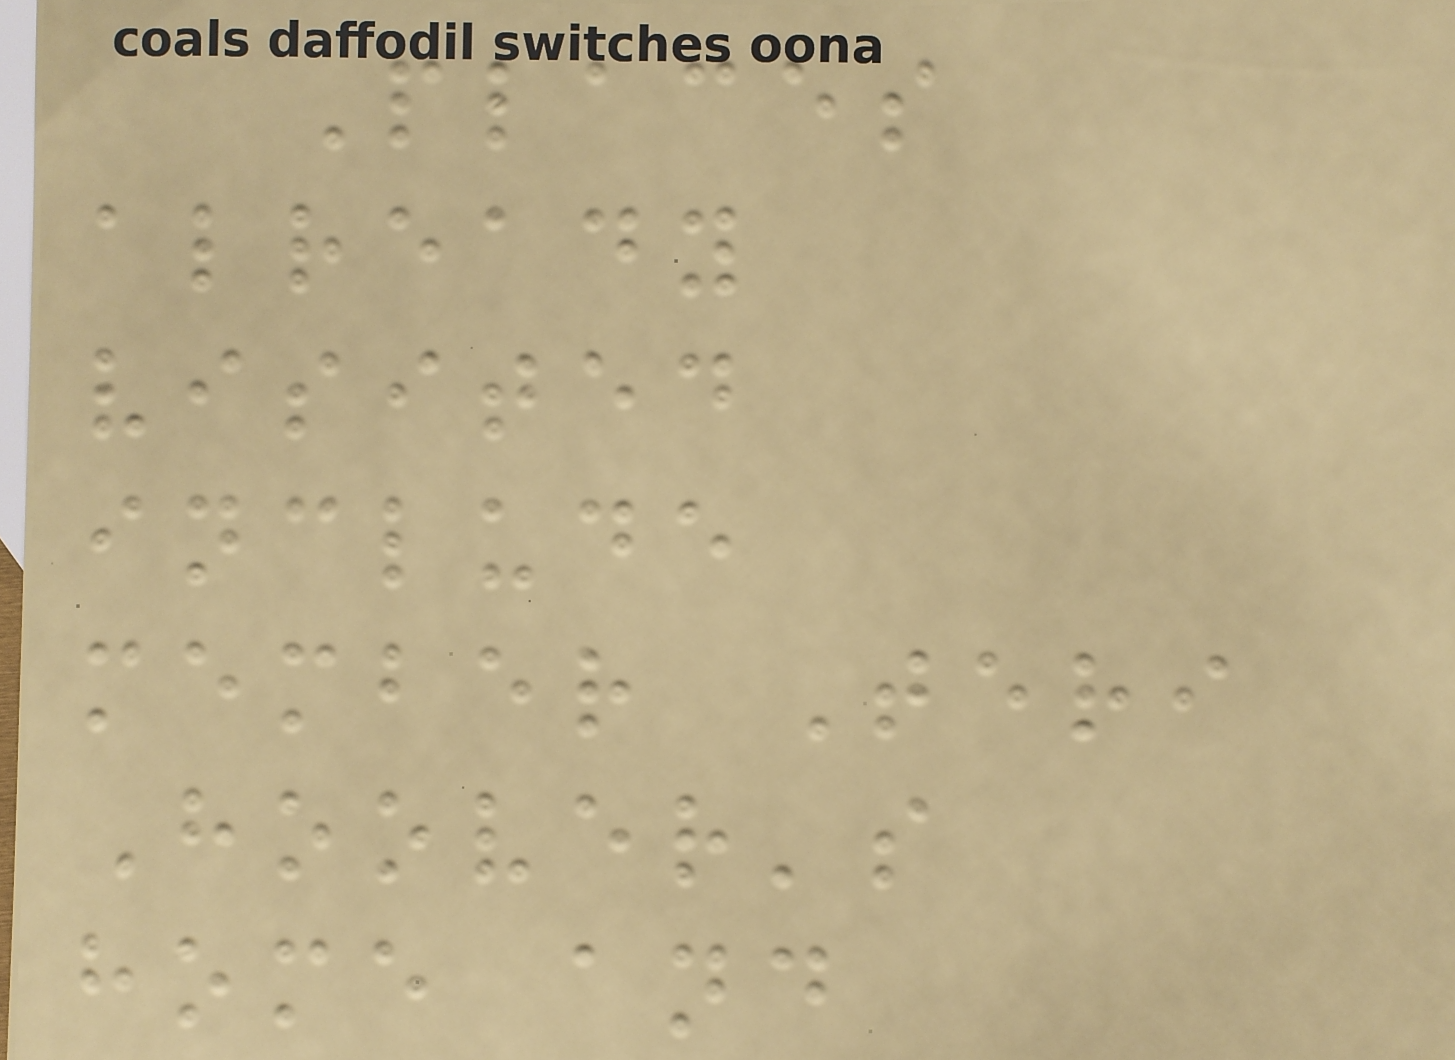Places
already
visited
include
member Teri
Hoover's
home and
